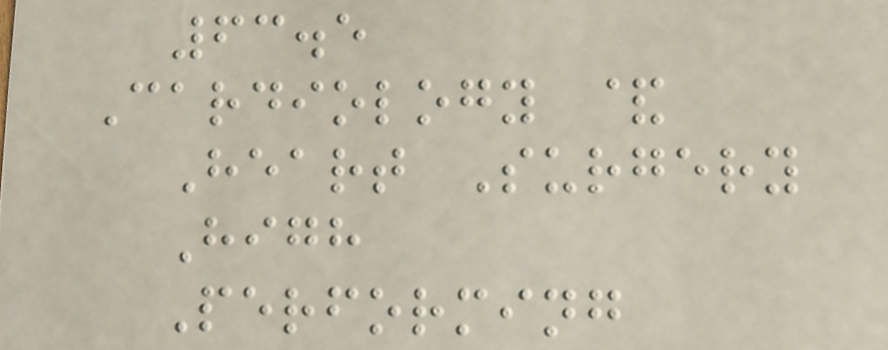63.5
Cardiology &
Heart Surgery
High
Performing
